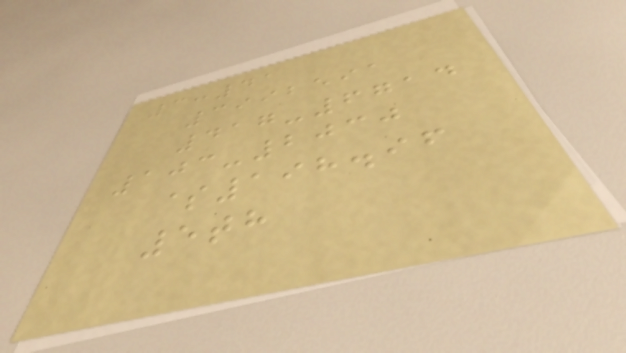3:41
3992591
417-6714
103-2030
$198.96
5th
